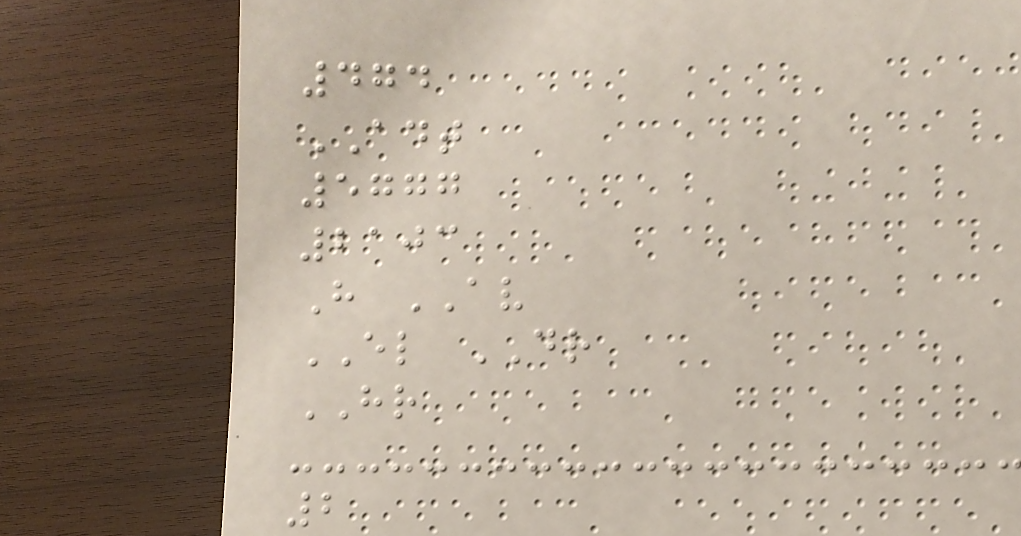474
ADT
5777
2103
H AV
EL DR
HR
2
